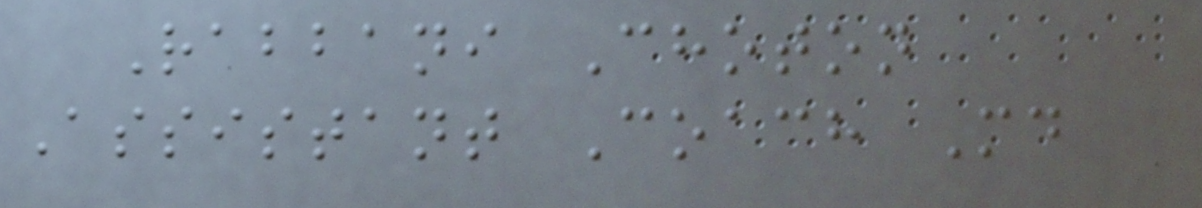Rabbani Choton
Assistant Coach Md
